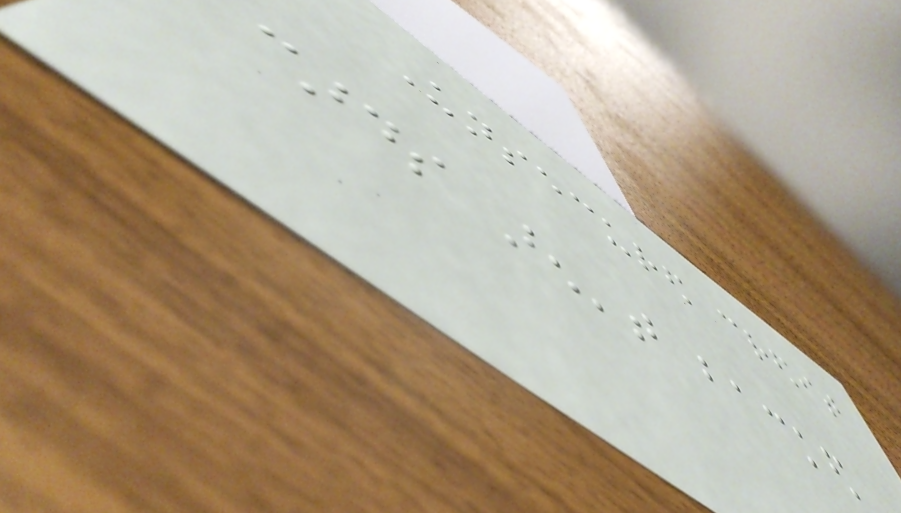Unsecured credit
cards aren't backed
